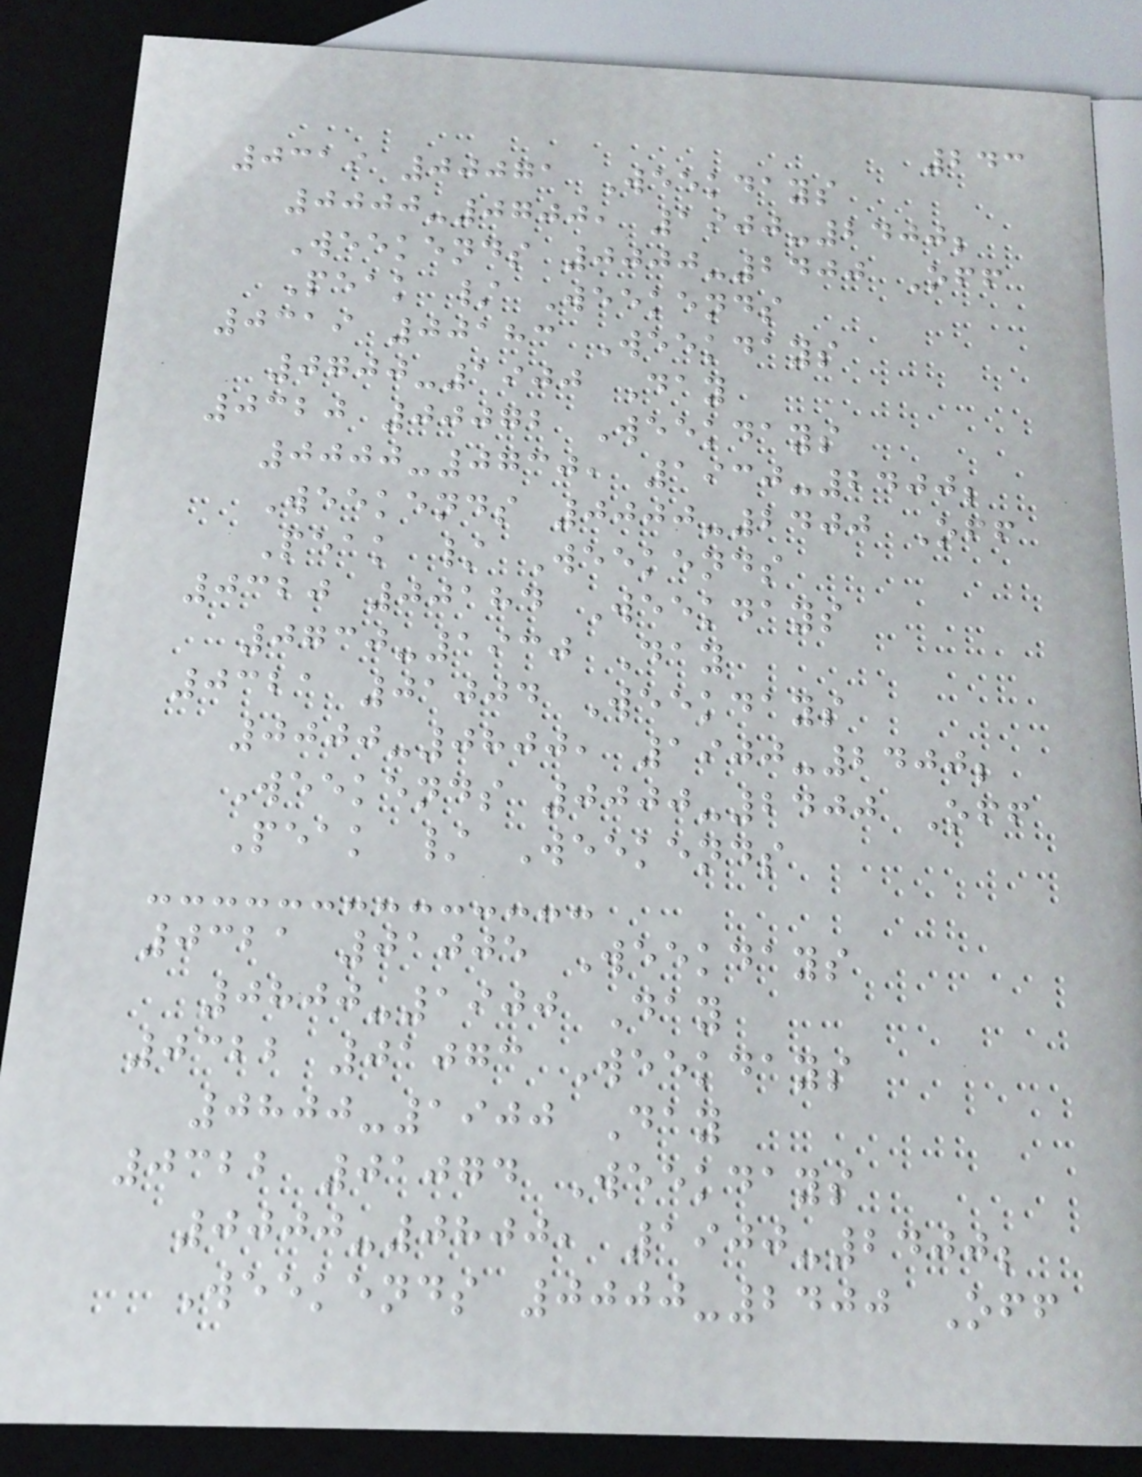243
0319 00071 Weekdays
0000-0700, 1900-2400;
Weekends 0000-2400 Off
Peak / Weekends
0319 00183 Weekdays
0700-1900 Day
0320 00072 Weekdays
0000-0730, 1930-2400;
Weekends 0000-2400 Off
Peak / Weekends
0320 00184 Weekdays
0730-1930 Day
0321 01004 Weekdays
0000-0800, 1900-2400;
Weekends 0000-2400 Off
Peak / Weekends
0321 01005 Weekdays
0800-1900 Day
0322 01073 Weekdays
0800-1900 Day
0322 01074 Weekdays
0000-0800, 1900-2400;
Weekends 0000-2400 Off
